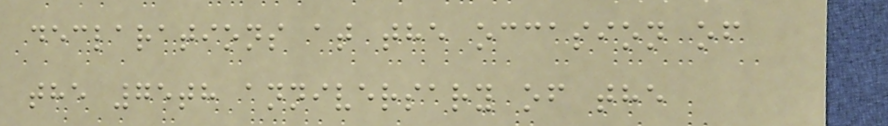declarations at the occasion of
the 75th anniversary of the
